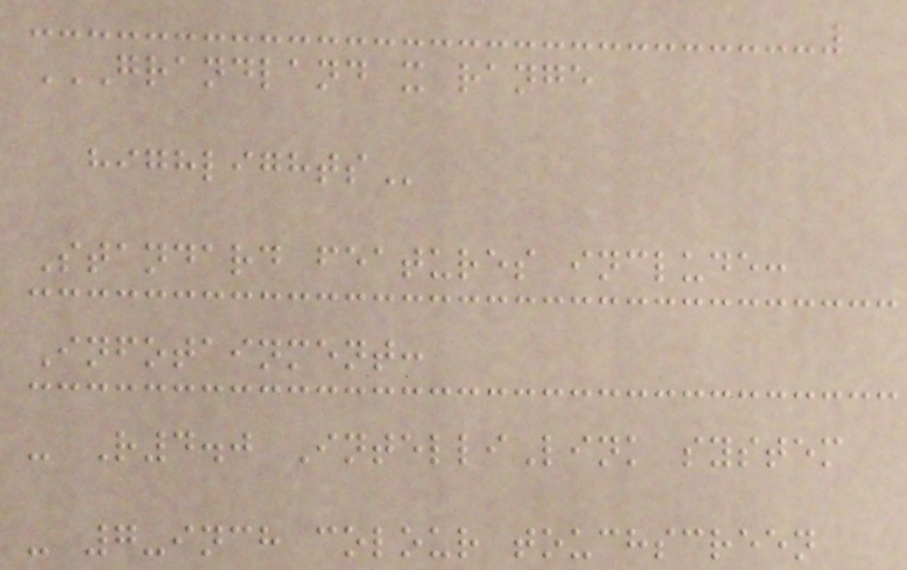GRANDLAND X RANGE
HIGHLIGHTS
Standard features include:
Infotainment:
- R4.0 IntelliLink system
- 7-inch colour touchscreen
